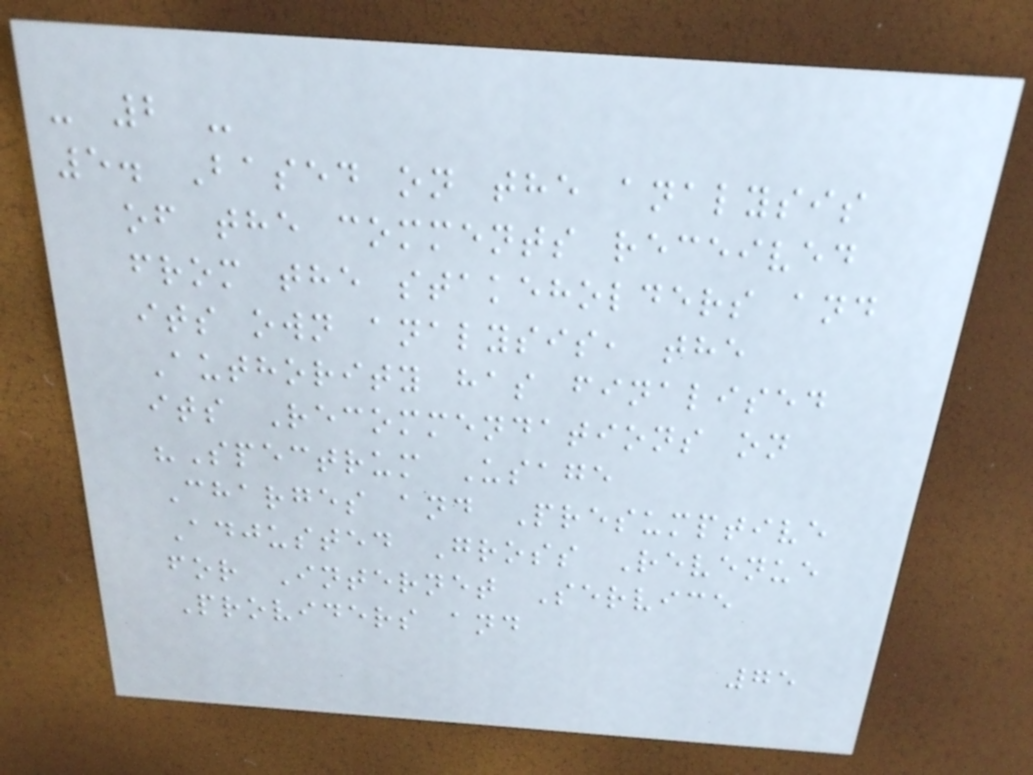- 2 -
5. Based on the analysis
of the comments received
from the stakeholders and
its own analysis, the
Authority has finalised
its Recommendations on
"Spectrum Usage
Charges and Presumptive
Adjusted Gross Revenue
for Internet Service
Providers and
75
